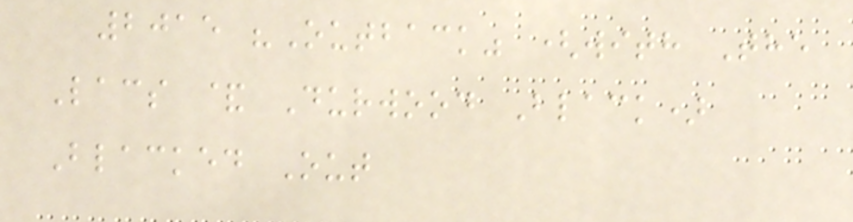2015 "Outback" (with The
Lacs & Durwood Black)
Blacked Out
